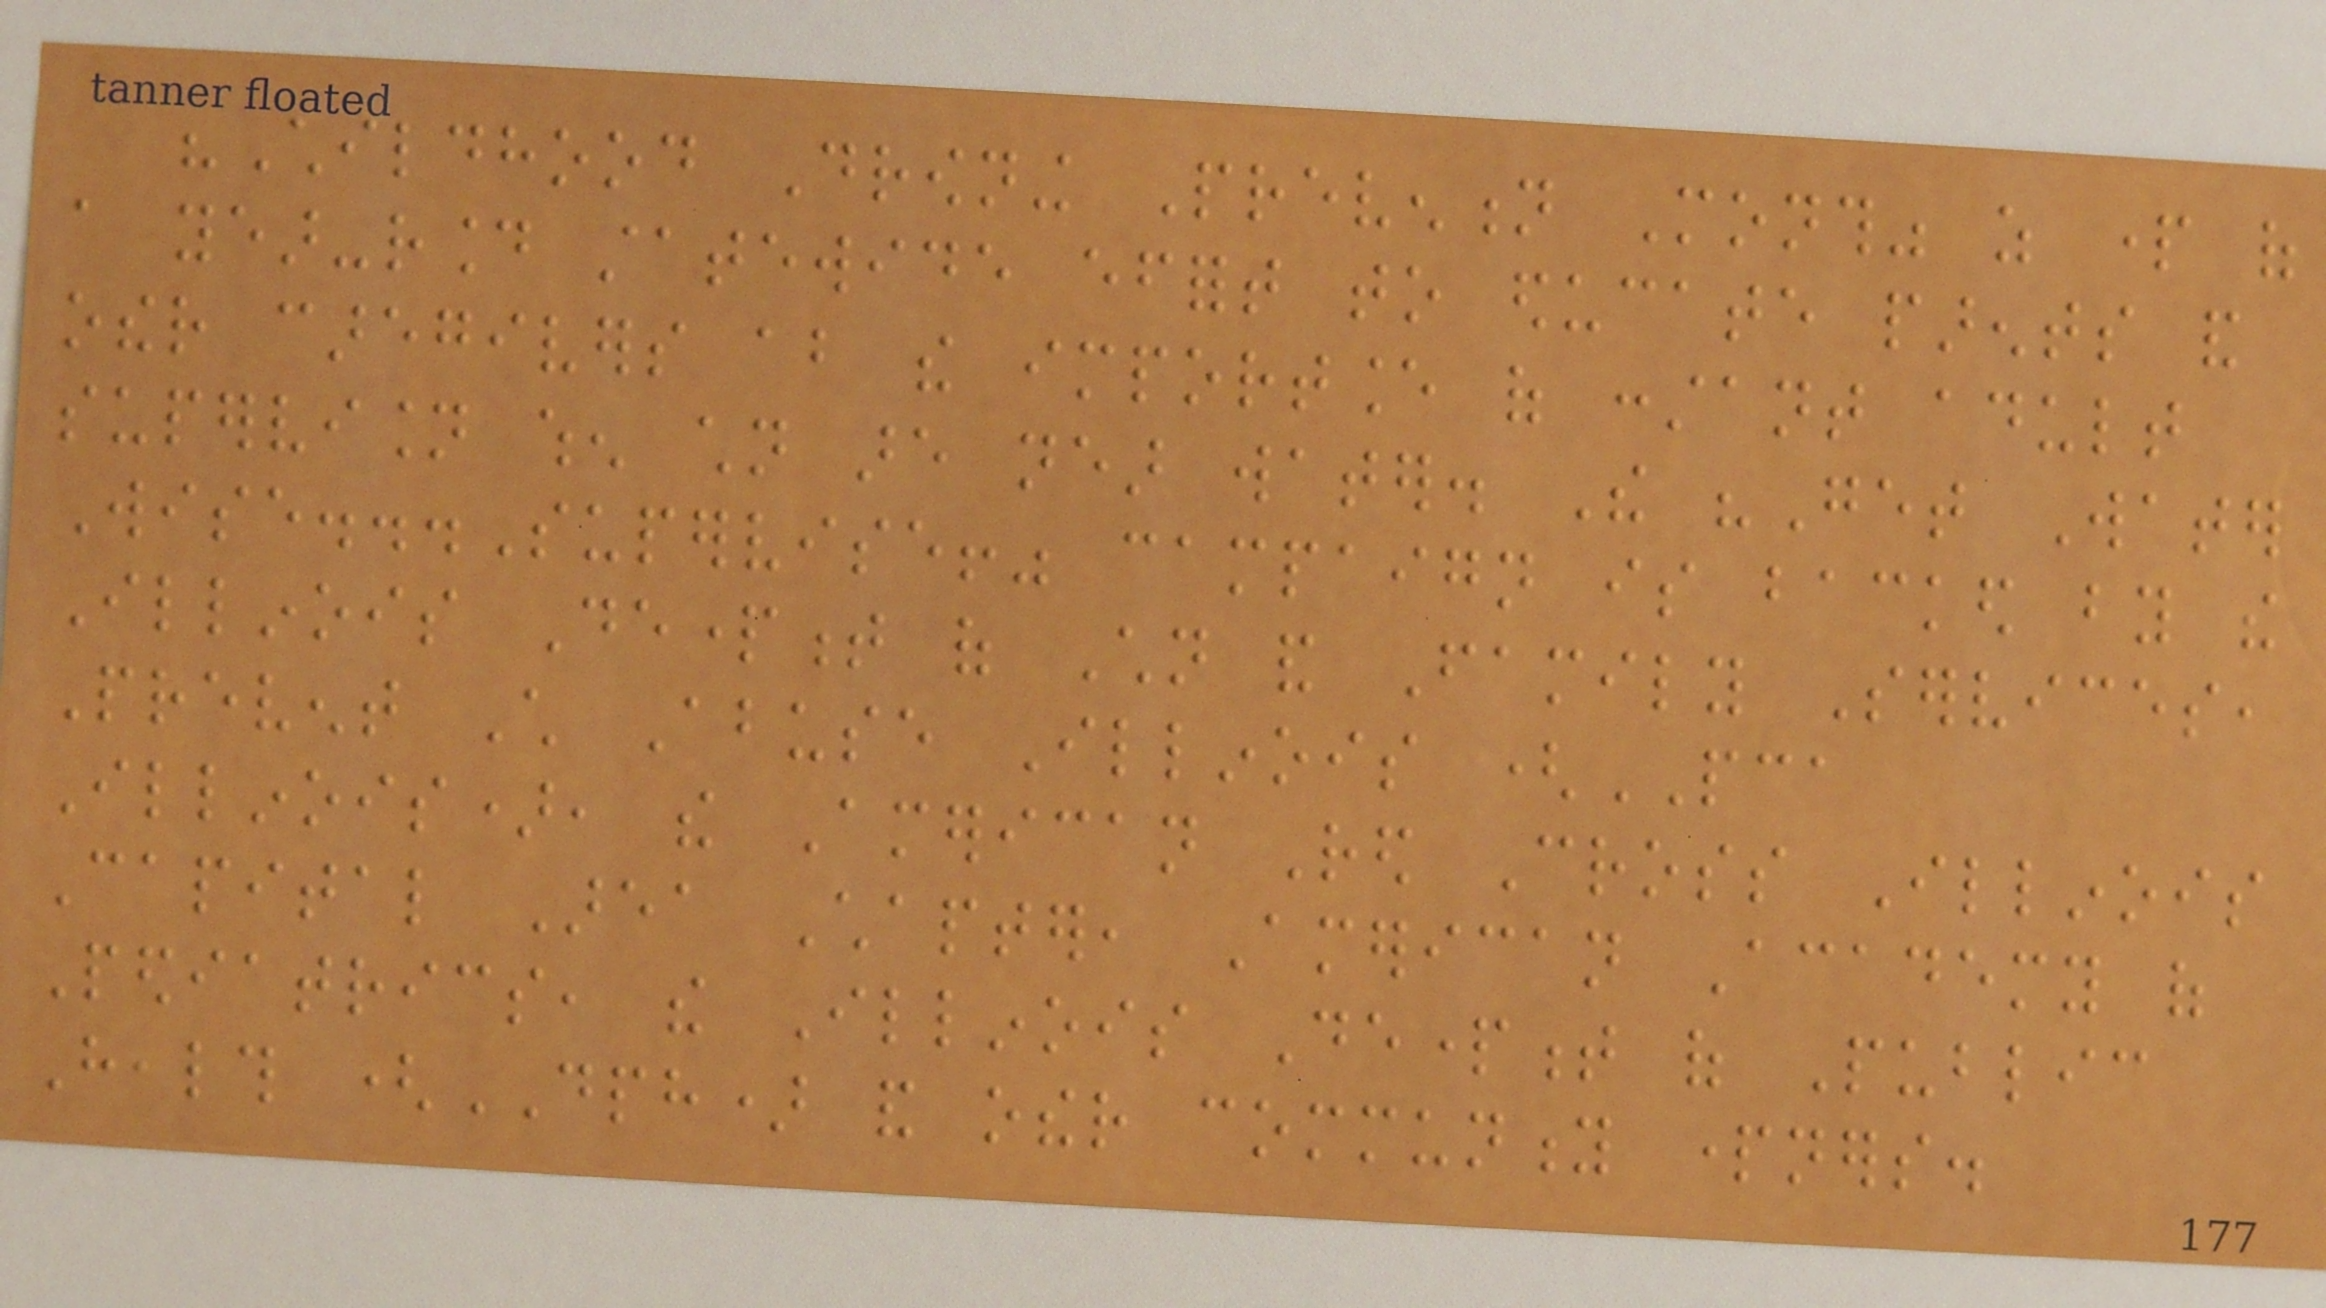"Childhood Drowning Prevention Month" as part of
a year-round statewide effort to educate parents and
other caregivers about the importance of constant adult
supervision when children are near water. The "Get Water
Wise...Supervise!" campaign is backed by the
Illinois Department of Children and Family Services,
Prevent Child Abuse Illinois (PCA
Illinois), the American Red Cross Illinois
Capital Area Chapter, American Academy of
Pediatrics, the Illinois Department of Public
Health (DPH) and other community partners.
